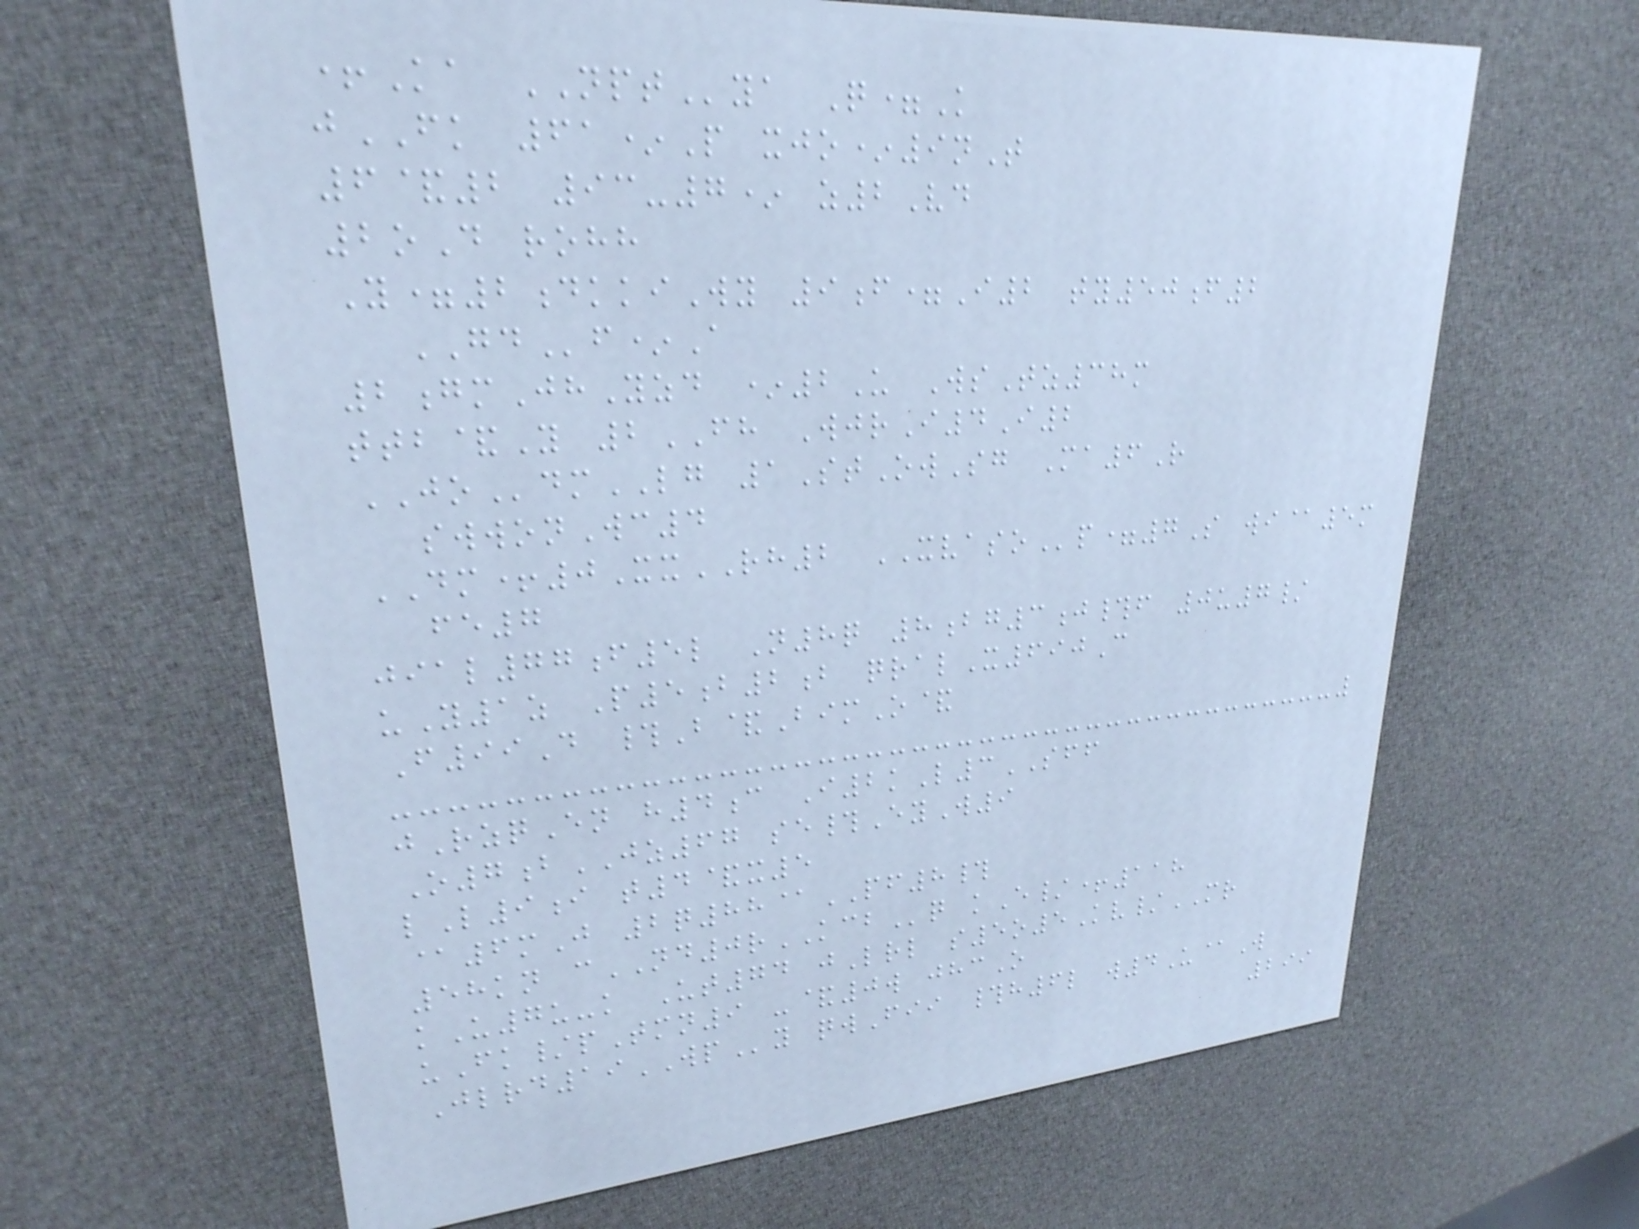+Ka NPTya Q=K
jFK 61*P xjo*9nT
6&2 93-7* z2Vd
2oD rohh
Y=2dkkiWy 9f=I2 ty50f2
GDf*A
2gmJhYzd *2U WsTz38m
ttb&Y 2FH WjrI4I2
JOdmLG 1StOwSg Ma6R
swwonWc4
DM+0XxRH2 XVASOp=7S wi@5m
fe7
jial77f5l N8q 8bg3j#f 0u7/
uY1z P5b2b qralX690C
F99D #B&BimO&
jRzqEn h4c I2kL3SFF
O7bJZ67 se#EyW9
lL9i t4&x5
@6mJ 2q88@PF8#
58kn cND0rKCBq kE/+118
kU7u-k Ut74 jLrl s5o5Kv/MR
uFk/pTmn9 -&0w jhcO
Jlrd19WPy qwFii #h6l w4U@W
299
